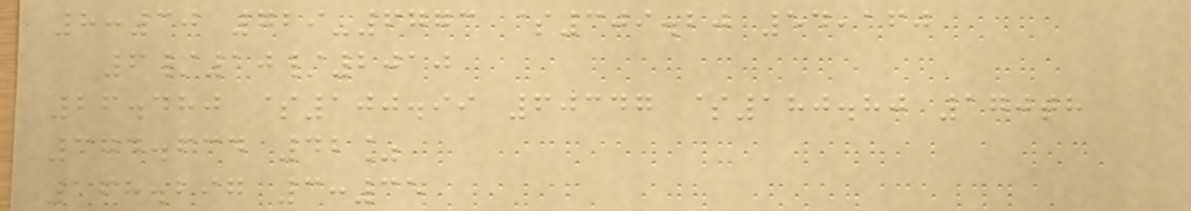8:30 729-6773 $309.20 54,160
6/10/2010
26.480 $100.99 60347 $180.80 170th
374.634 42%
168.297 3:35
